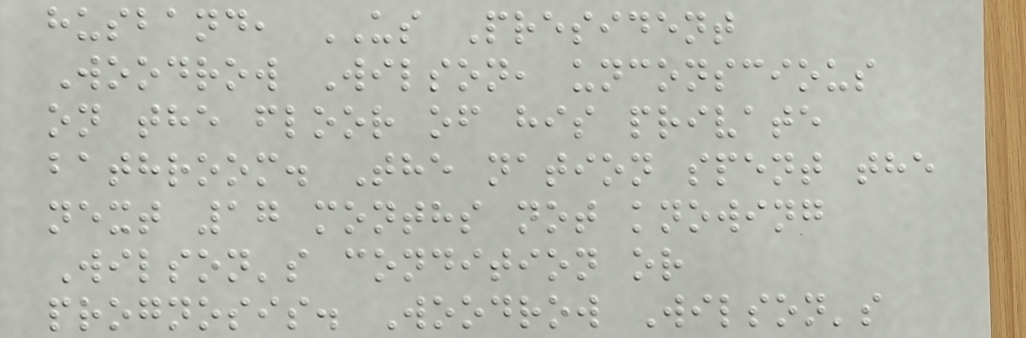husband, US President
Woodrow Wilson, unconscious
on the floor of his private
bathroom. The nation spent the
next 17 months not knowing
Wilson's condition or
prognosis. Woodrow Wilson's
